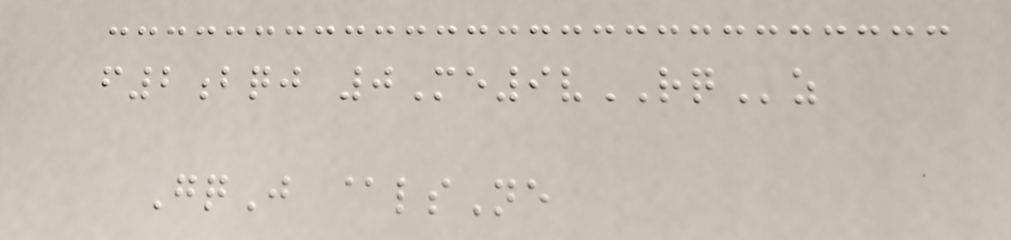f2bqj 0Me9vRQz
GqJ @lsNe
